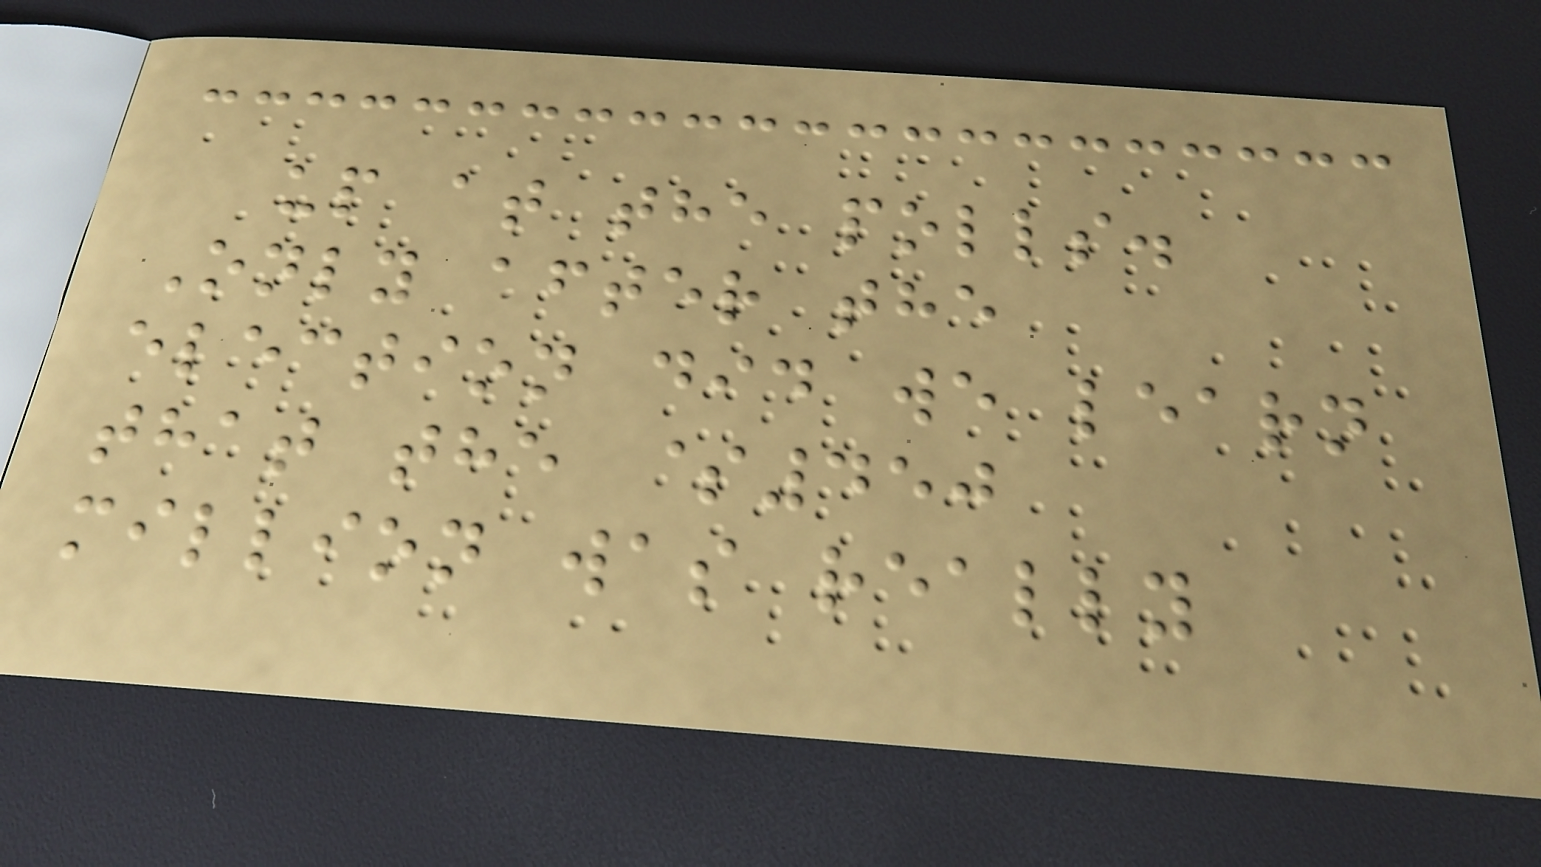up at the polls.
Only after the
election did we learn
that the $450
million was really
